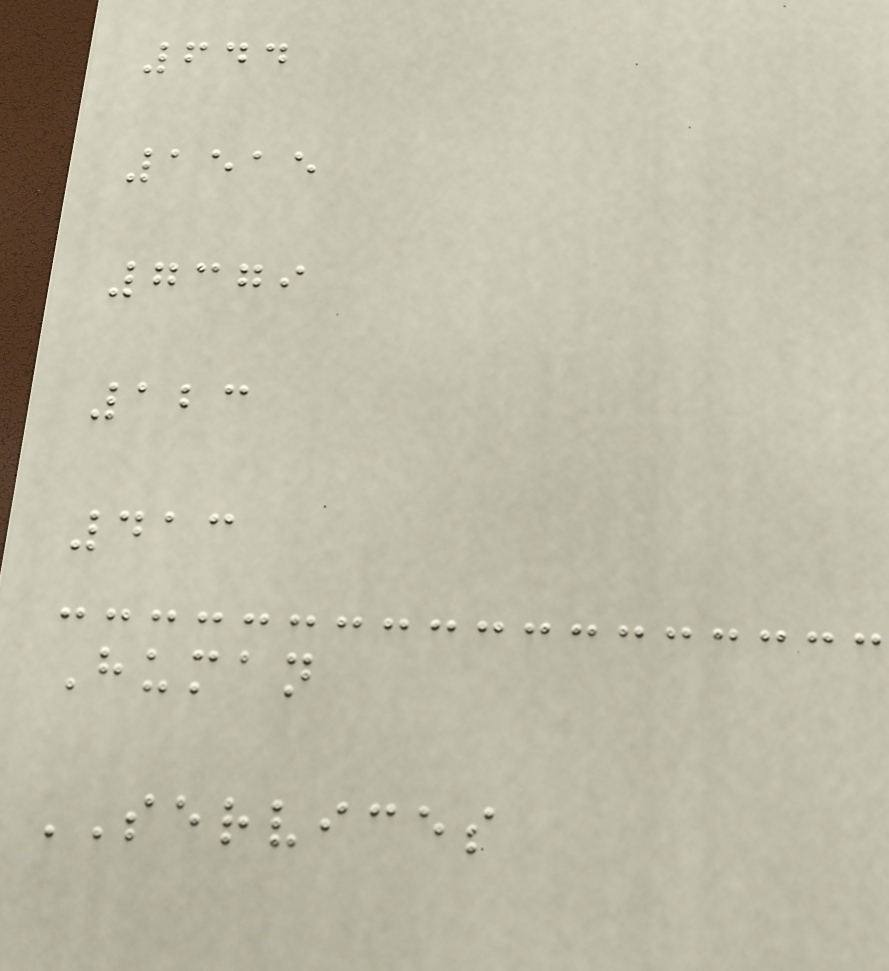644
1515
7379
123
413
Human
SERVICES
